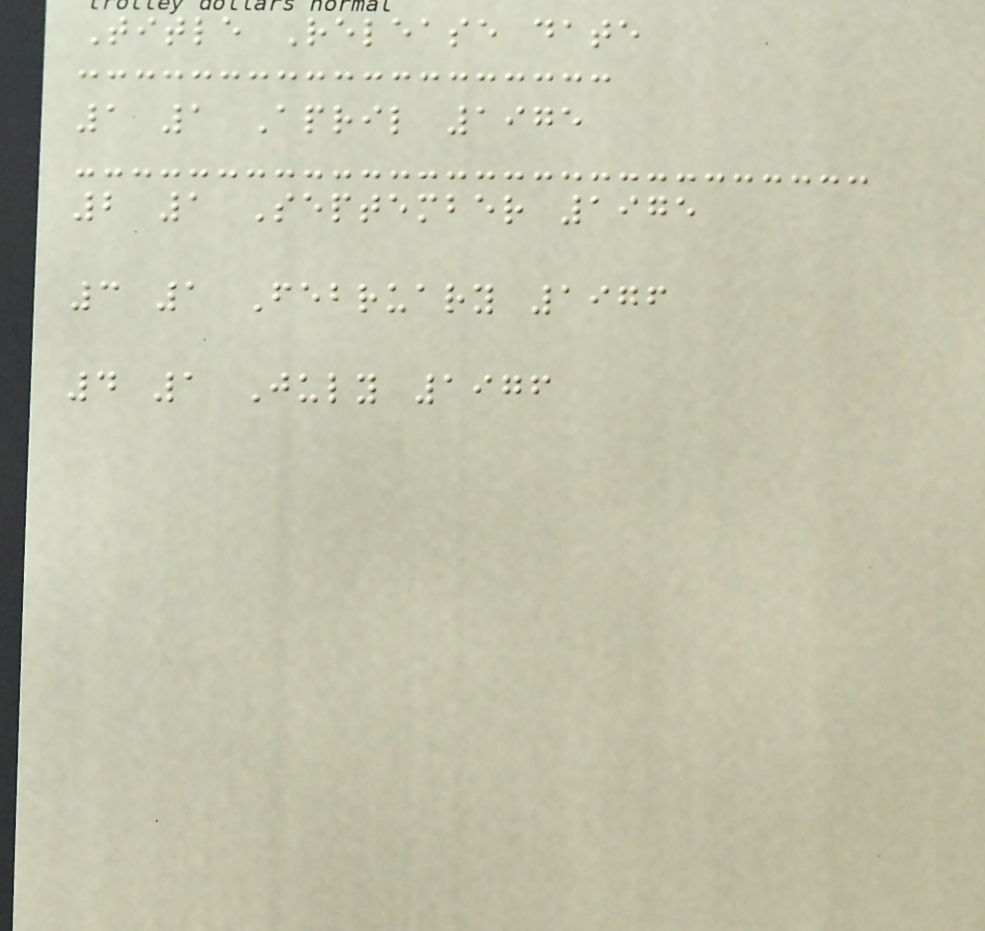Title Release date
1 1 April 1975
2 1 September 1975
3 1 February 1976
4 1 July 1976
